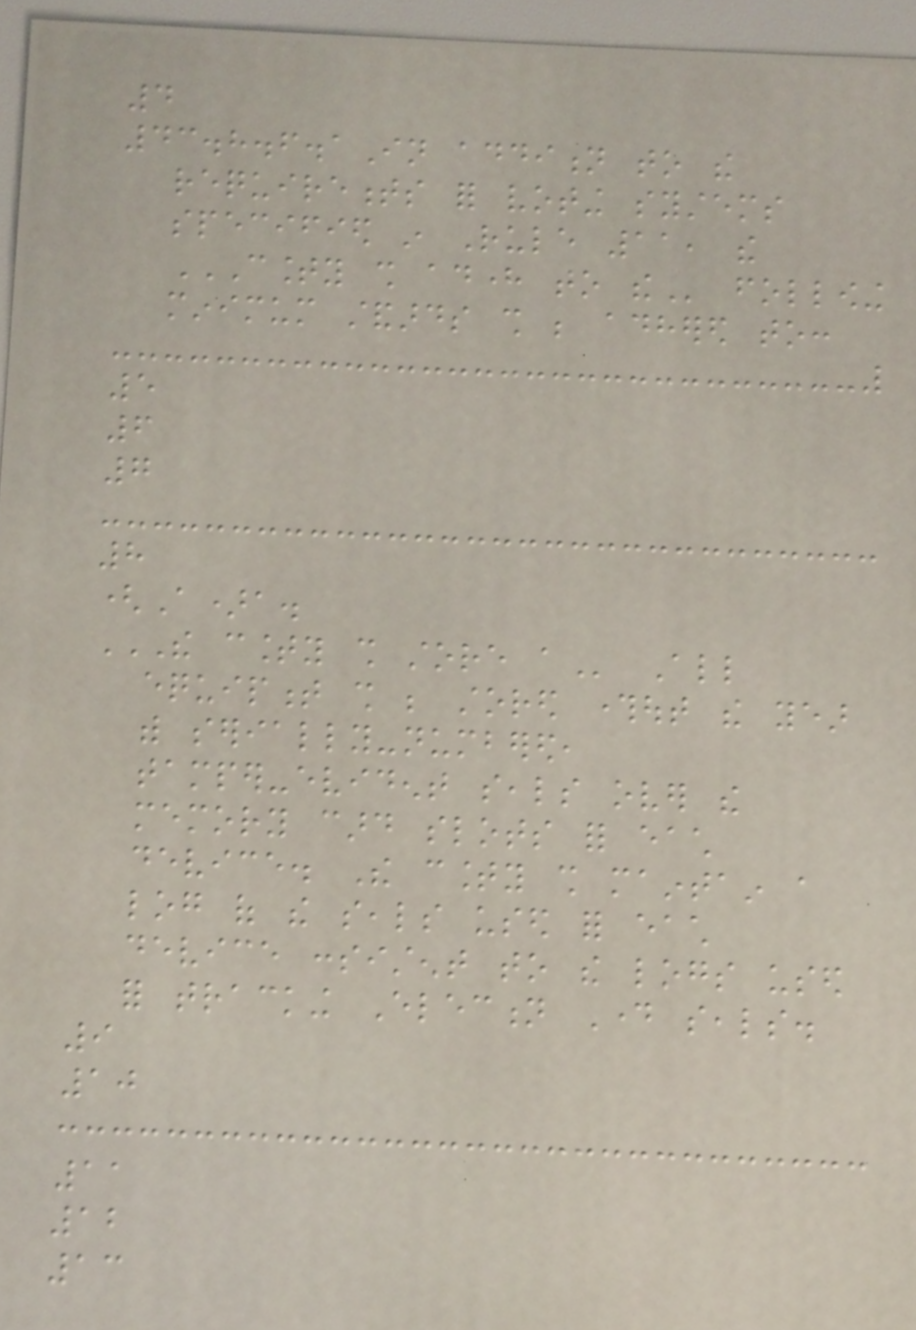4
43.8.6.1In addition to the
requirements for voting systems
specified in Rule 11, the
COUNTY SHALL ADHERE TO THE following
minimum standards shall be adhered to:
5
6
7
8
(A)a.
THE COUNTY SHALL STORE A All
equipment shall be stored throughout the year
with serially-numbered,
tamper-evident seals over the
memory card slots for each
device. The county shall maintain a
log of the seals used for each
device consistent to the logs used
for tracking Election Day seals.
9
10
11
12
13
